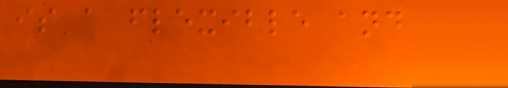is a flexible and
